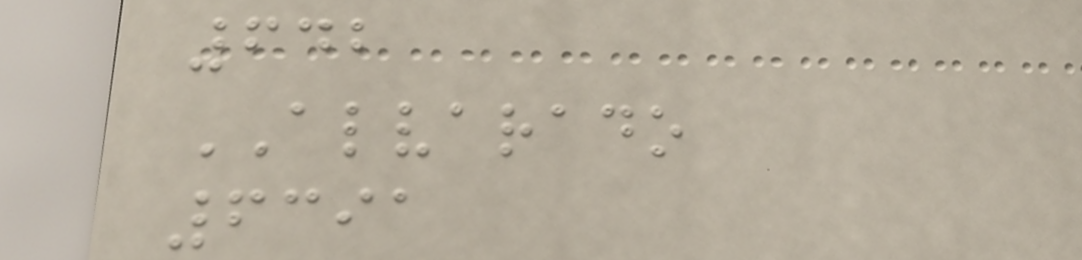642
ALVARADO
6391
